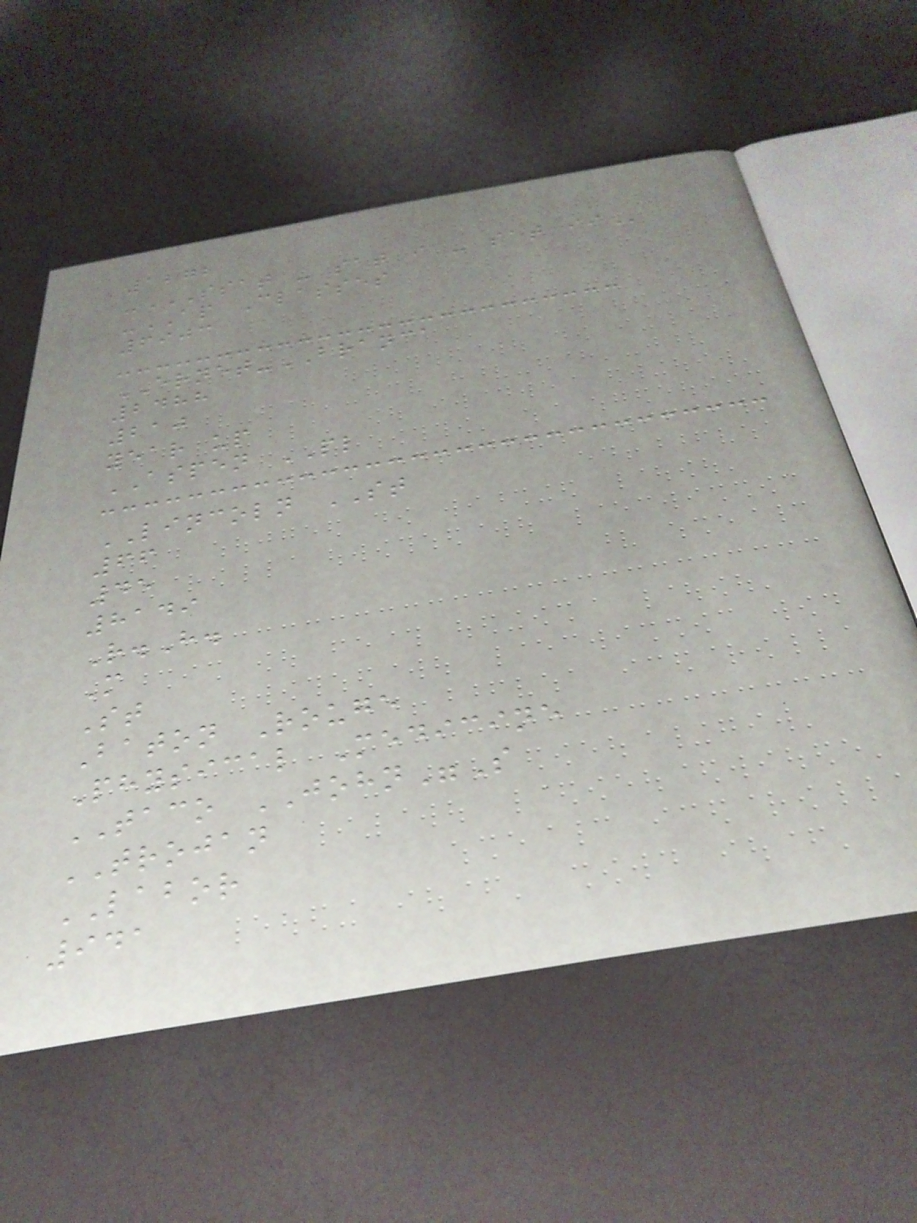1272
-SSAT - SAT I - SAT II
-AP Classes
6903
ERNET-BRANCA
2488
210
year up
ASPEN PL
LINCOLN ST
66
45
8149
R.H.
M
St
Baton Rouge
Physical Medicine
TACO JOHN"S
TROJAN
LABOR
941
